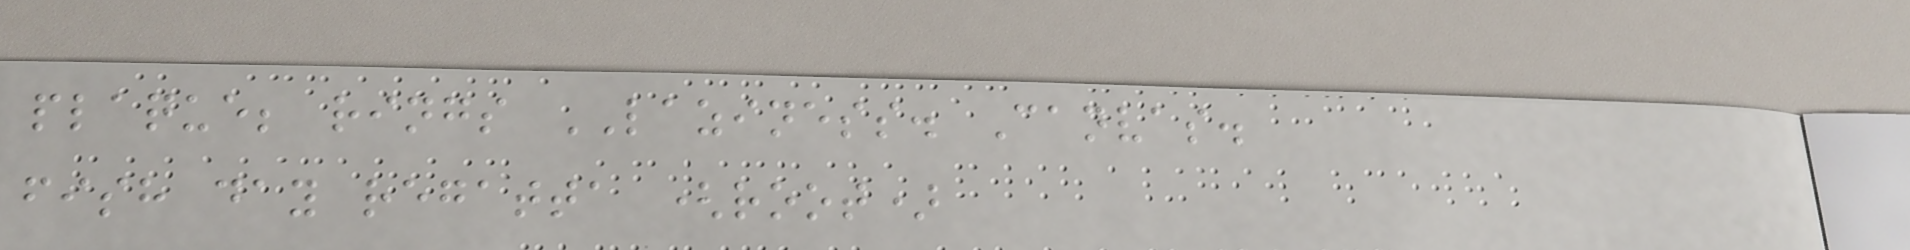plaque; rings LAZINESS. Canvas.
fish day regatta (root)
